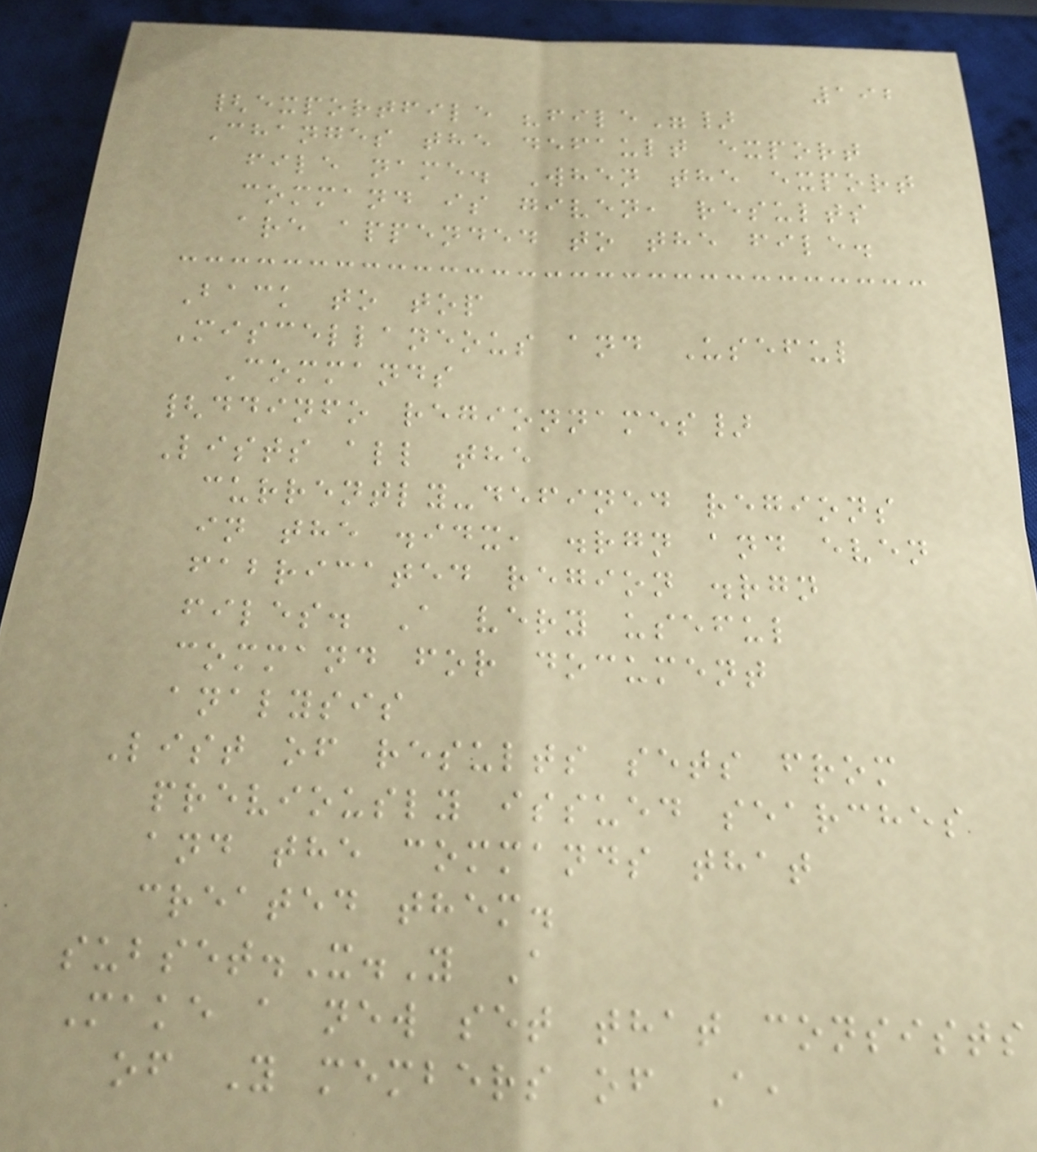192
{exportfile "file"}
Changes the default export
file name. When the export
command is given, results
are appended to the file.
Back to top
Miscellaneous and Useful
Commands
{ddinfo regionnames}
Lists all the
currently-defined regions
in the .idx, .rgn and even
fabricated region .rgn
files. A very useful
command for document
analysis
List of results sets from
previously issued searches
and the commands that
created them.
subset.X.Y A
Make a new set that consists
of Y members of A,
